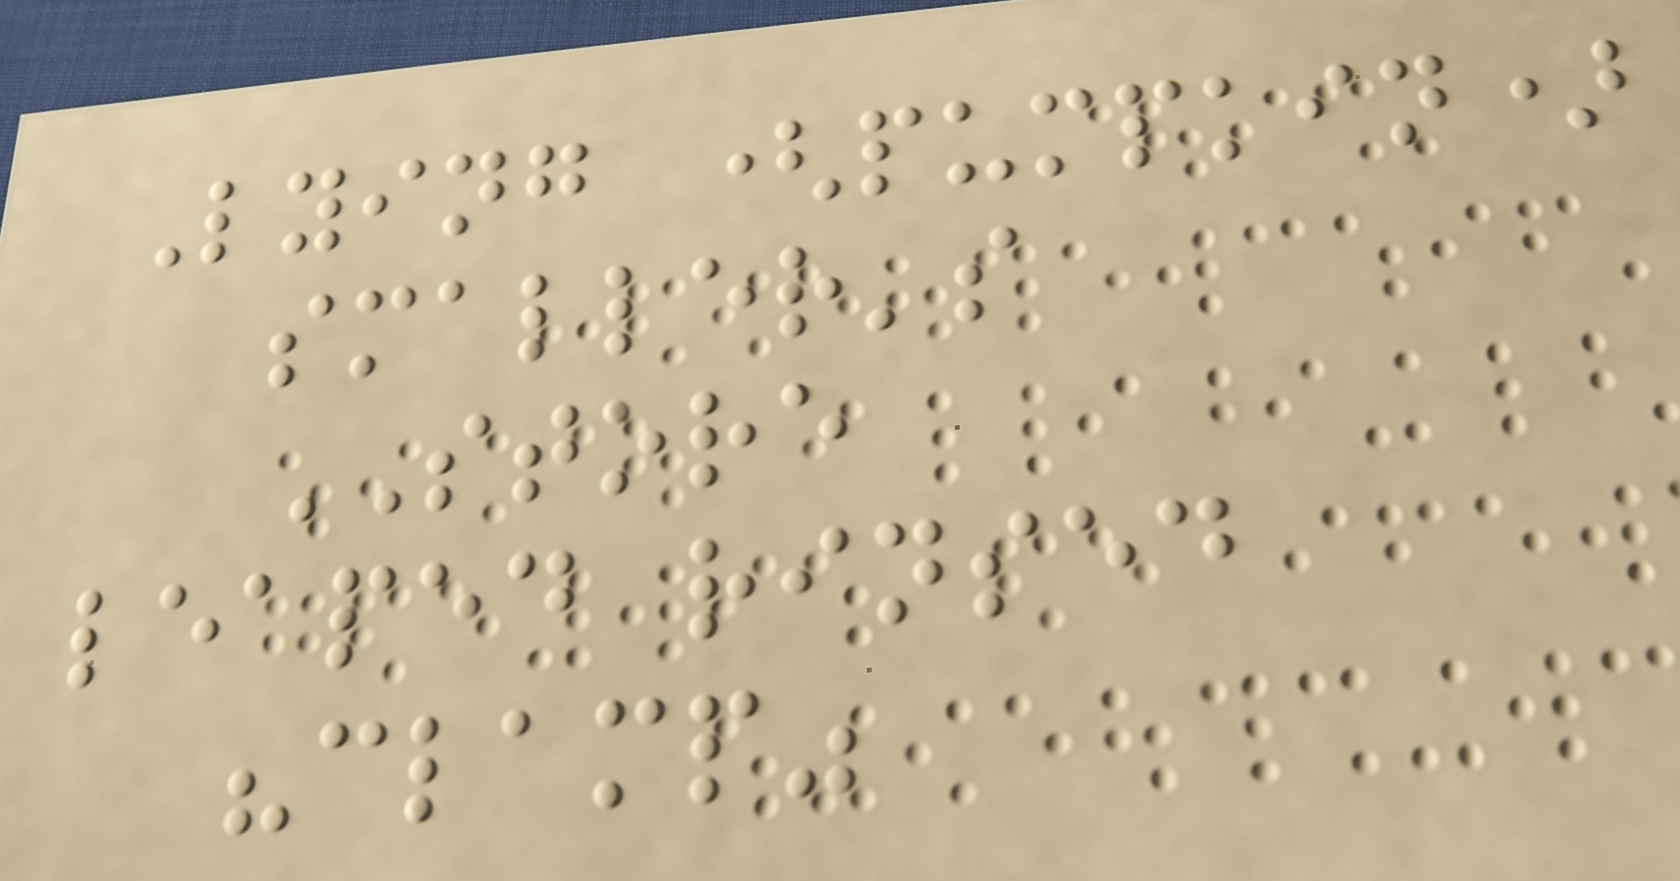Lying (pumpkin)
smaller's
STORE
leaped rinsed
"clamp"
